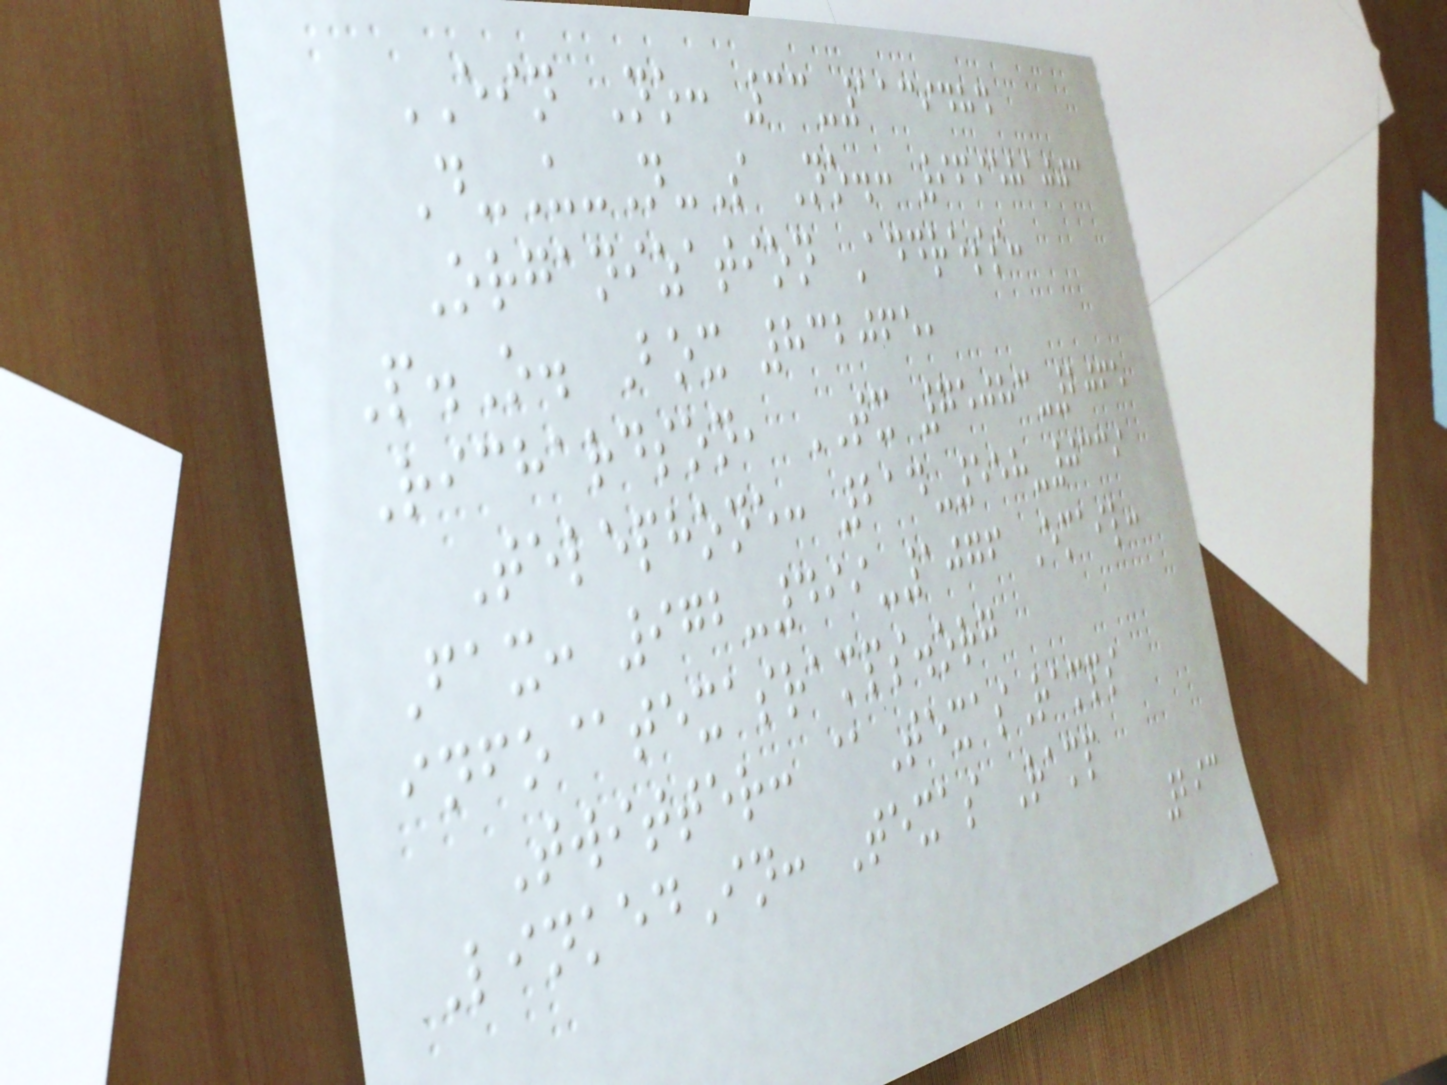EIN No: 33-1139484
D-U-N-S No.: 969581003
Organization Address:
P.O. Box 832065,
Richardson, TX 75083-2065
Telephone: 214-558-0339
Fax: 972-499-1076 Email:
info@texasramps.org
Twitter: @TexasRamps
LinkedIn: Texas Ramp
293
